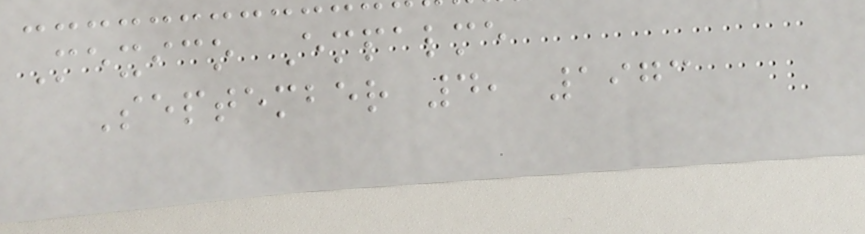Mexico Empalme
September 4, 1973
